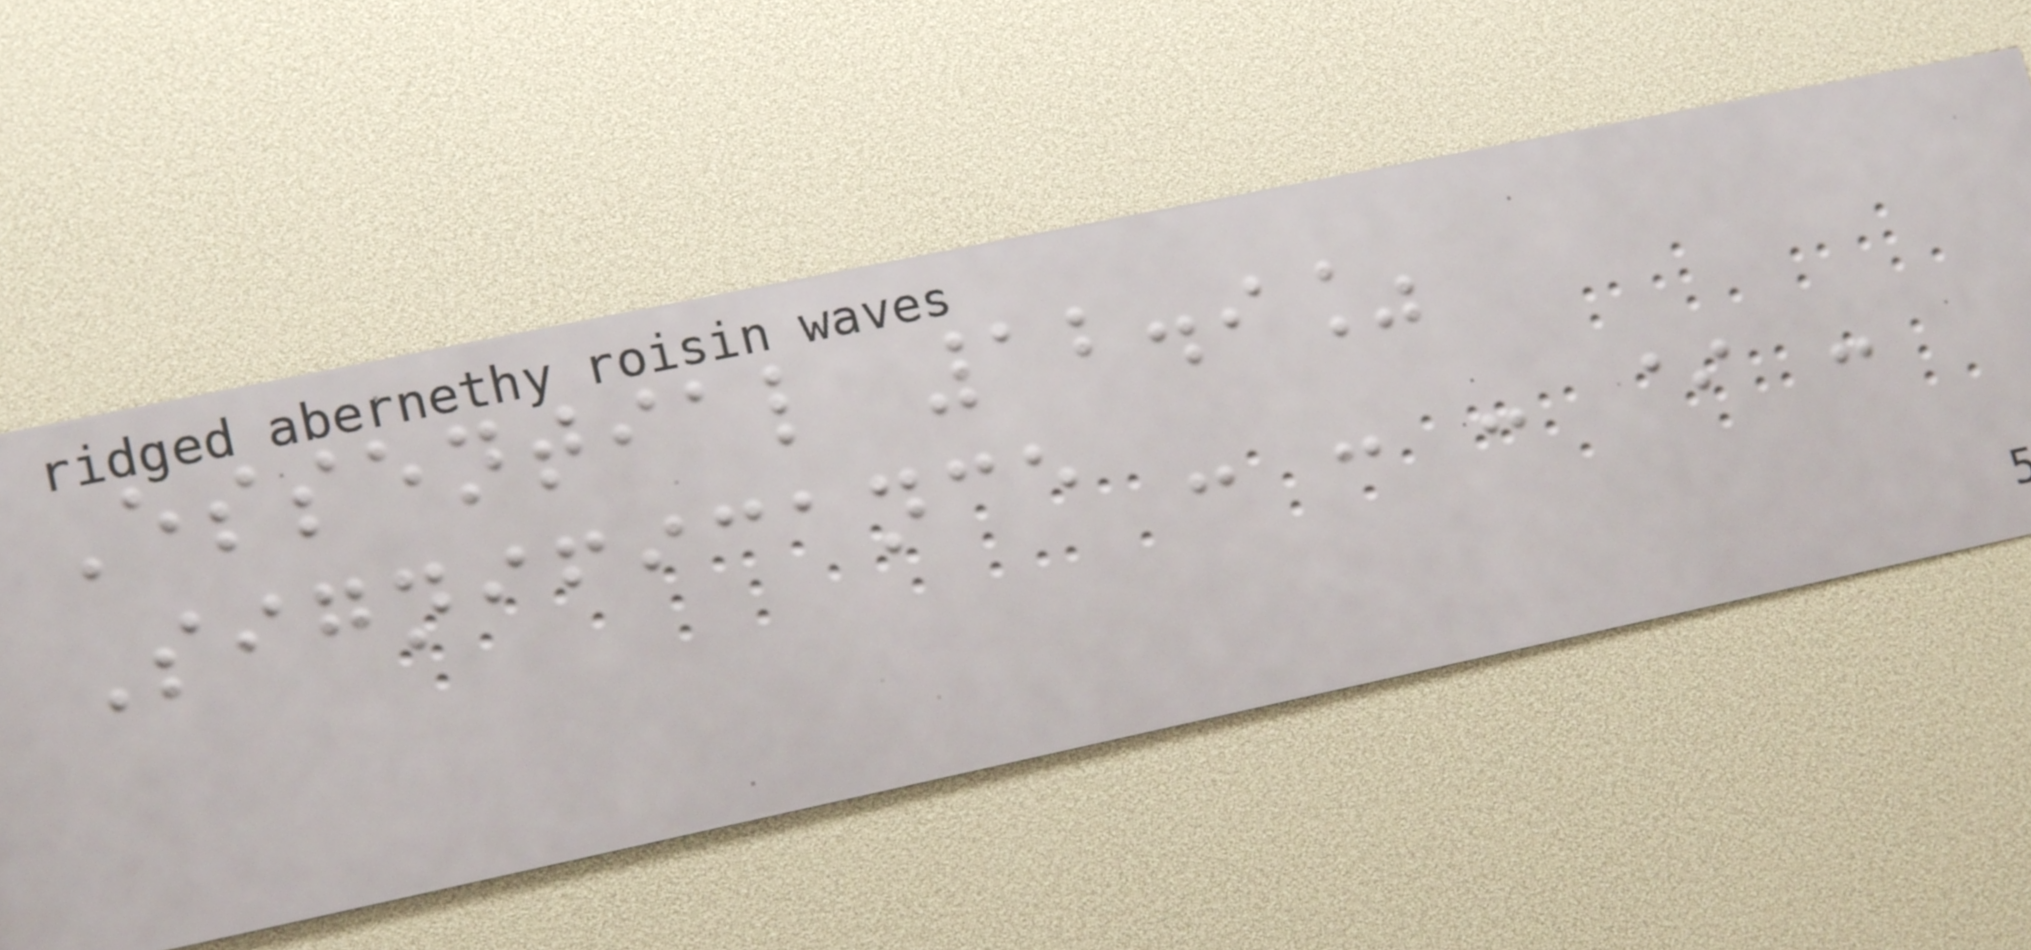Essential 12.9%
Significance - - - * -
